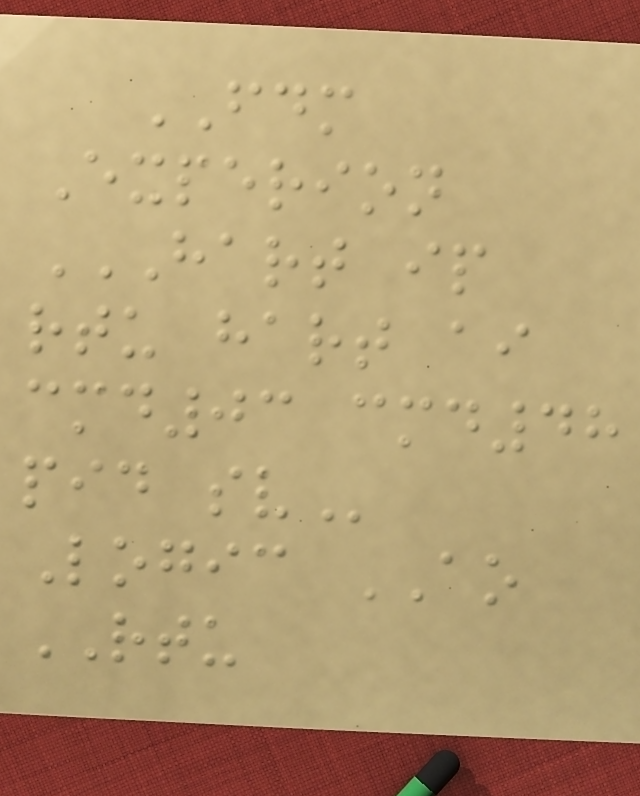FDM
Experion
HART IP
RTU HART AI
CMD03 CMD48
PID SV
Logic AO
RTU
